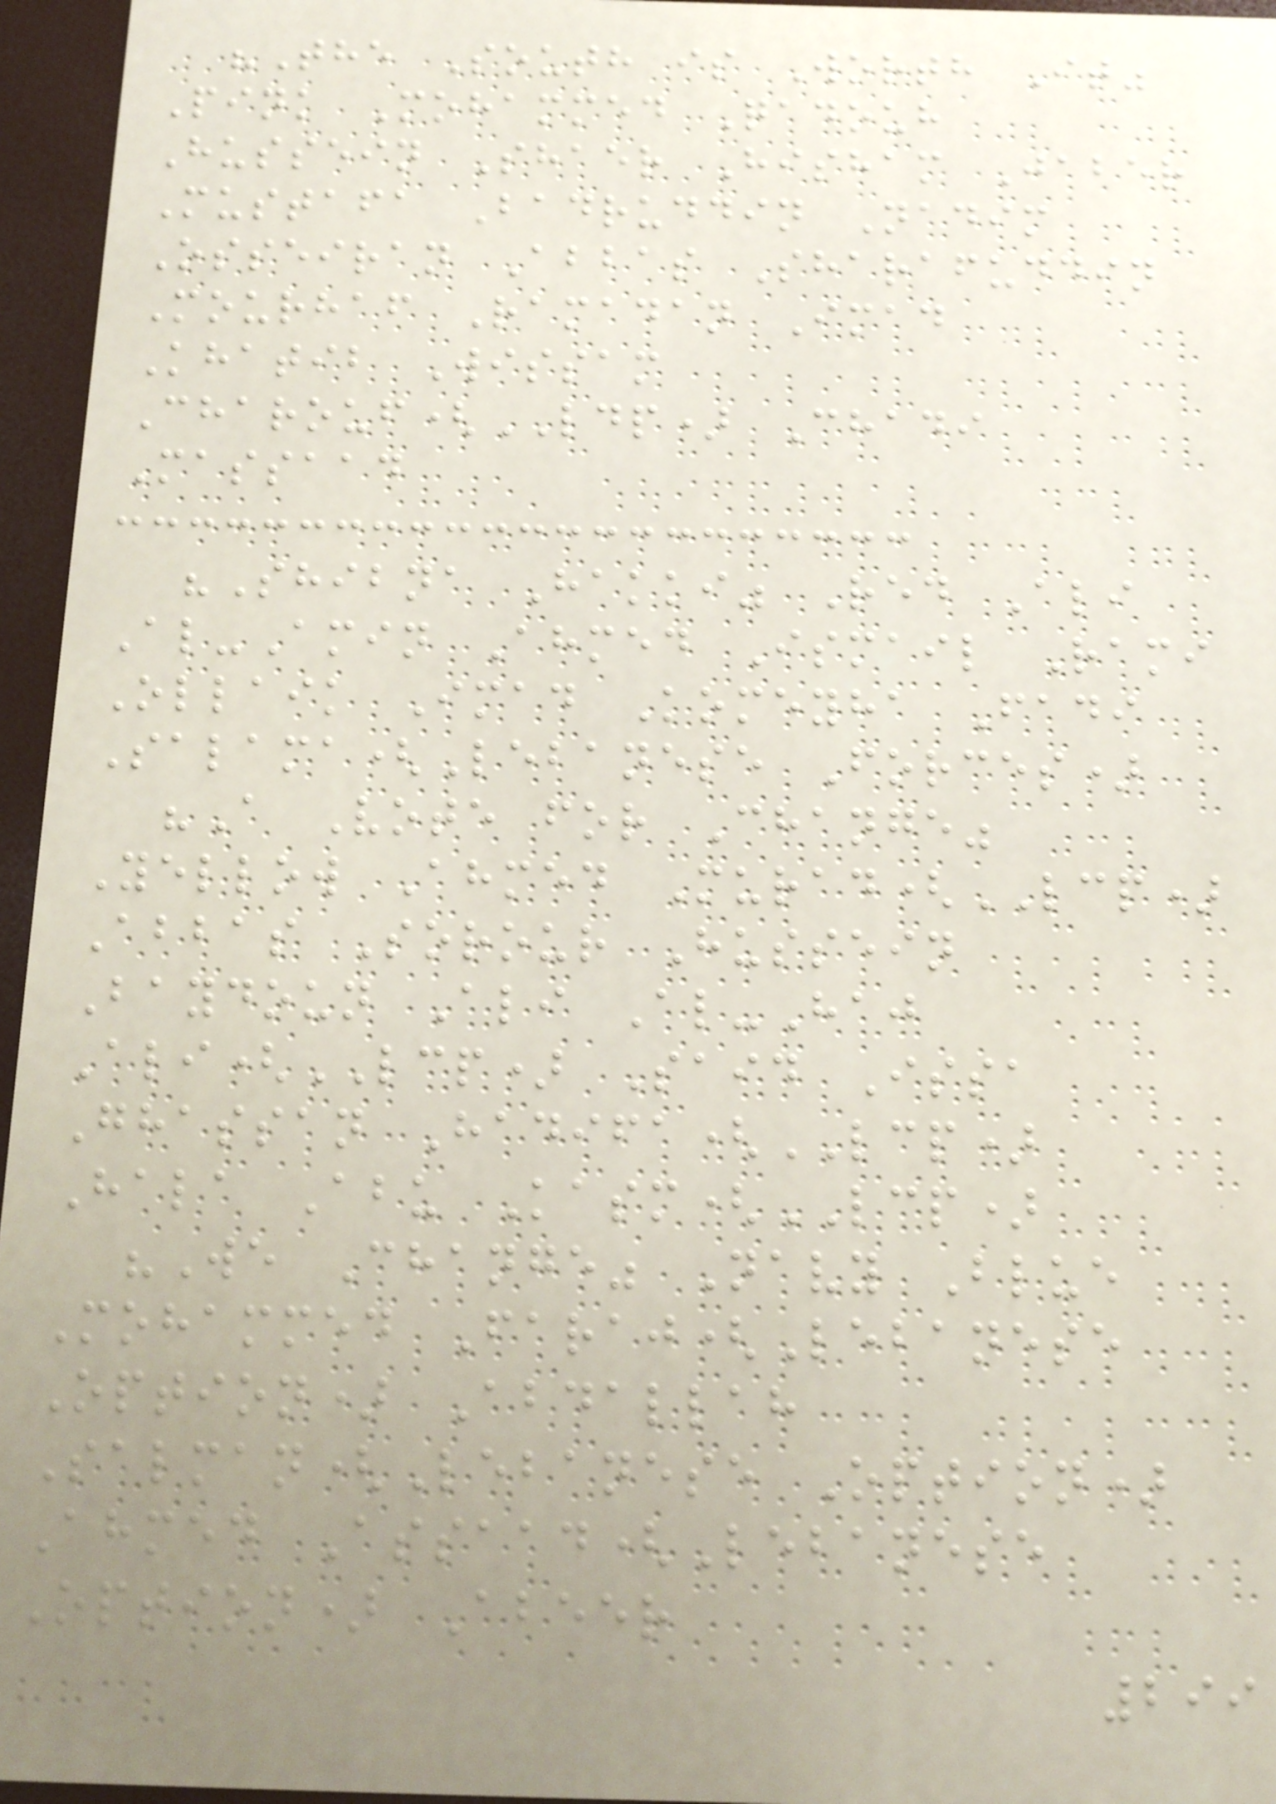"The South is Worth It"
Pink Mohammed Qadouh
Hussein Shaer Hisham Jaber
Mustafa Badruddin Nadim
Osseiran Abbas Sharafuddin
Mourhaf Ramadan Imad
Khatib Wissam
Charouf(LDP) Chadi
Massaad
"Shibna Hakki" Red Ali
Al-Amin Ahmed Ismail Rami
Ollaik Imad Komeyha Fadi
Salama(Lebanese Forces)
"A Vote for Change"
Yellow Ahmed Murad(LCP)
Abbas Sorour Hussein
Baydoun Ali Al-Haj
Ali(LCP) Said Issa
Ghassan Hadifa(LCP)
Hala Abu Kasm(LCP)
"We Change" Navy Blue
Mohammed Faraj(Lebanese
Option) Abdallah
Salman(Lebanese Option)
Ahmed Assaad(Lebanese
Option) Abeer
299
